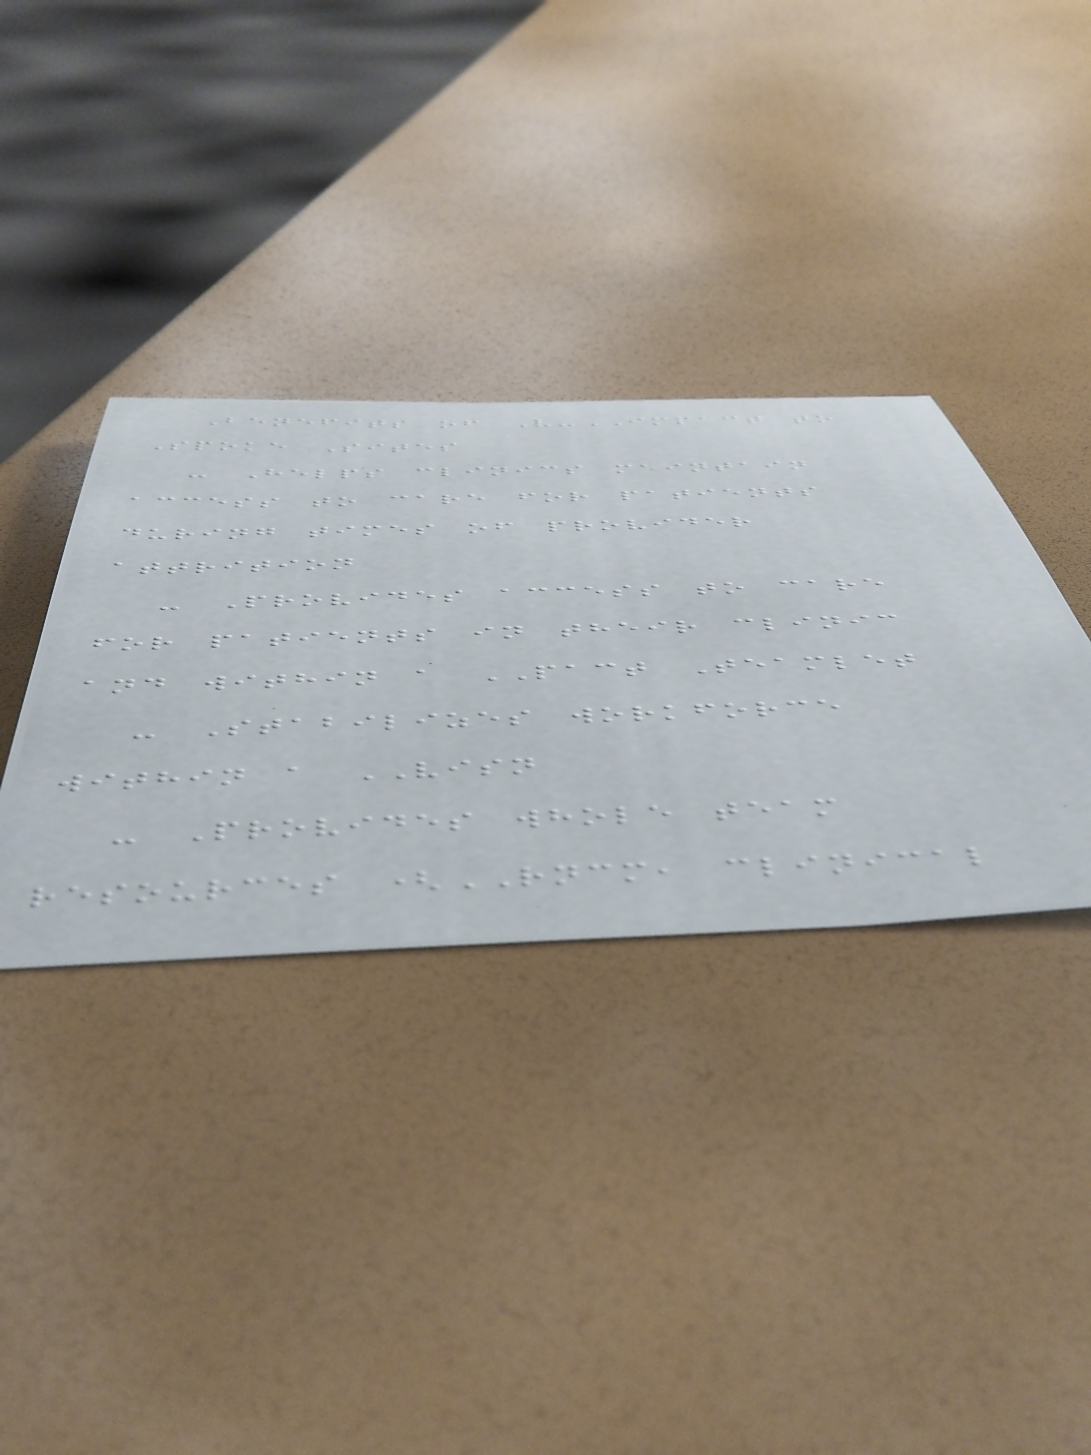Benefits of V-IMPACT to
Spoke Sites
- Helps clinics maintain
access to care for patients
during times of provider
attrition
- Provides access to care
for patients in their clinic
and within a PACT Teamlet
- Stabilizes workforce
within a VISN
- Provides whole team
resources (RNCM, clinical
